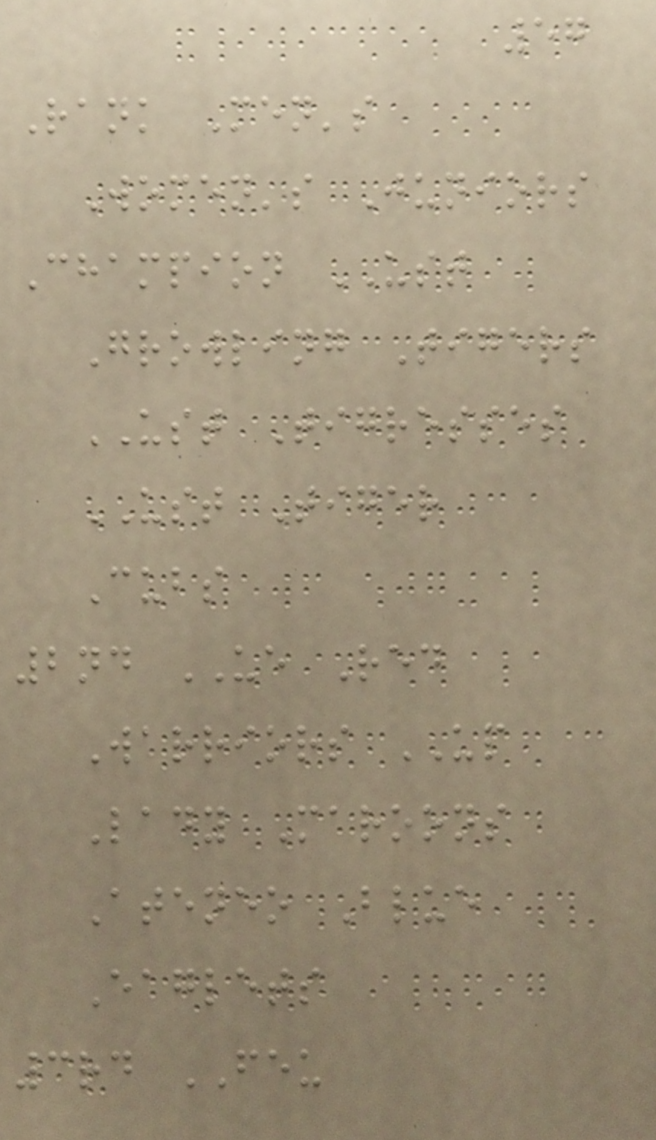57
Rank Men's
Women's Juniors
Champion UST
Growling Tigers
UST Tigresses
UST Tiger
Cubs
2nd UE Red
Warriors UP
Lady Maroons
Ateneo Blue
Eaglets
3rd FEU
